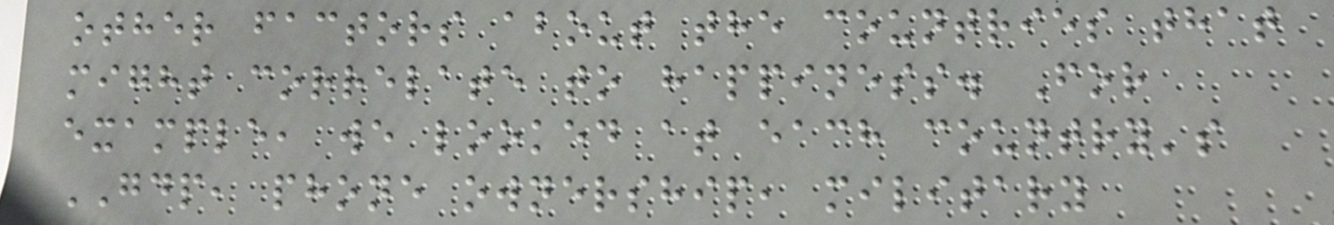other factors about the countries that
might correlate to happiness. For
example, we looked at each country's
GDP, phone ownership, military
